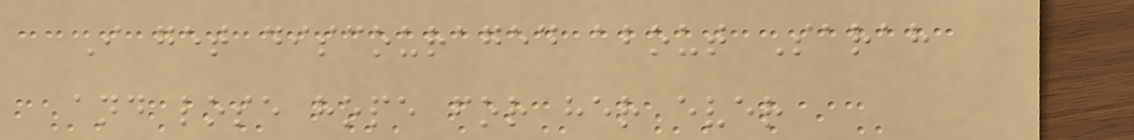I get discouraged about Sarah
and lose hope for her ever
